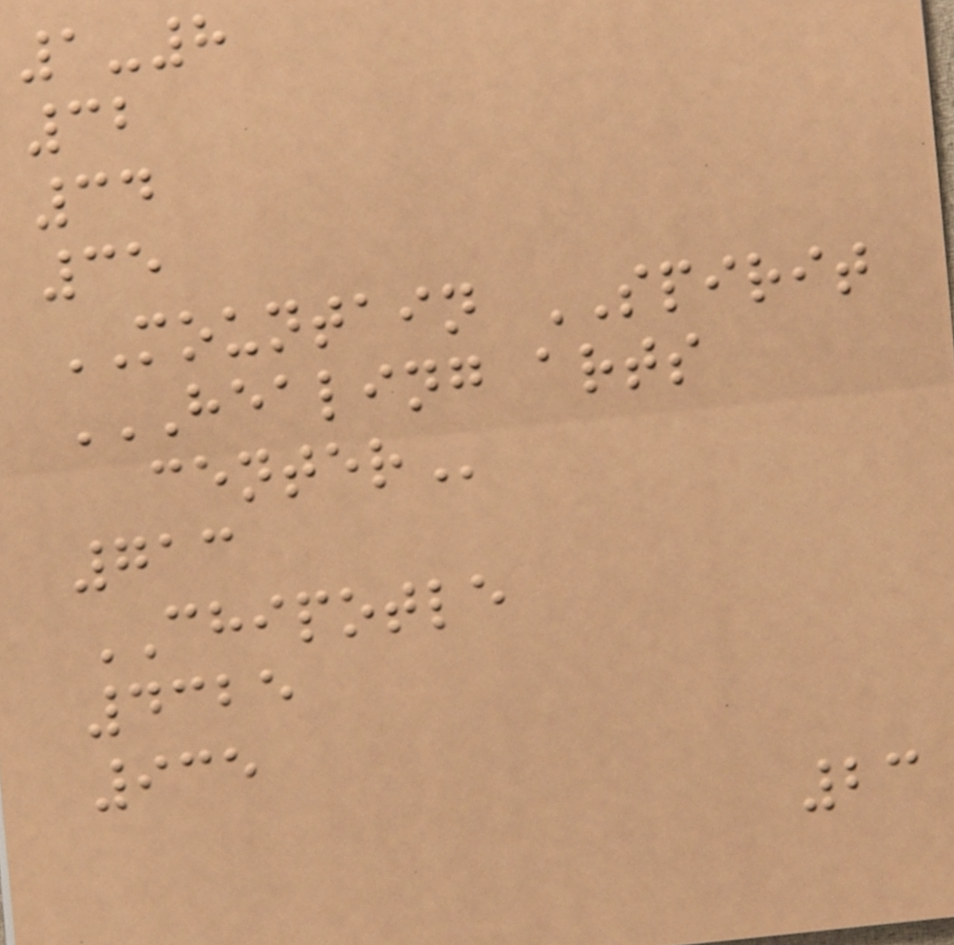1-8
32
34
35
MOUNTAIN SPIRIT
HEALING ARTS
CENTER
713
CHIPOTLE
4325
935
23
